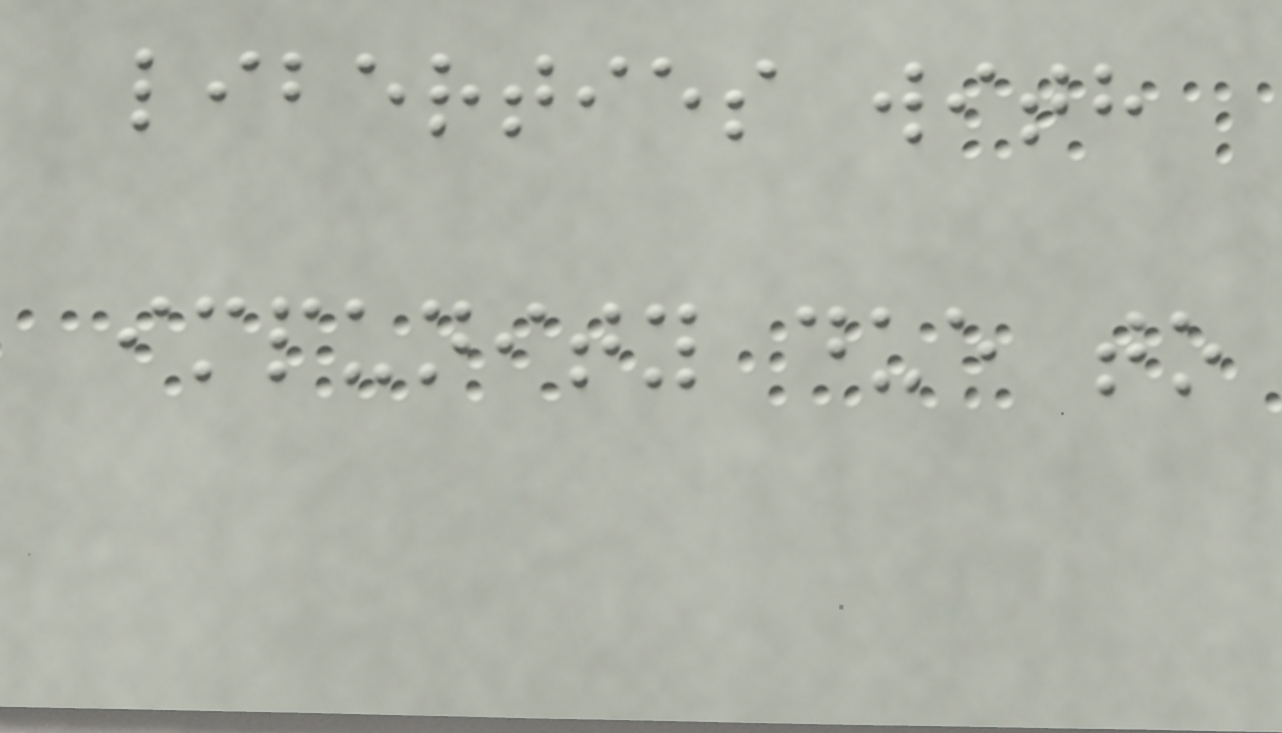liberties with
impunity due to
